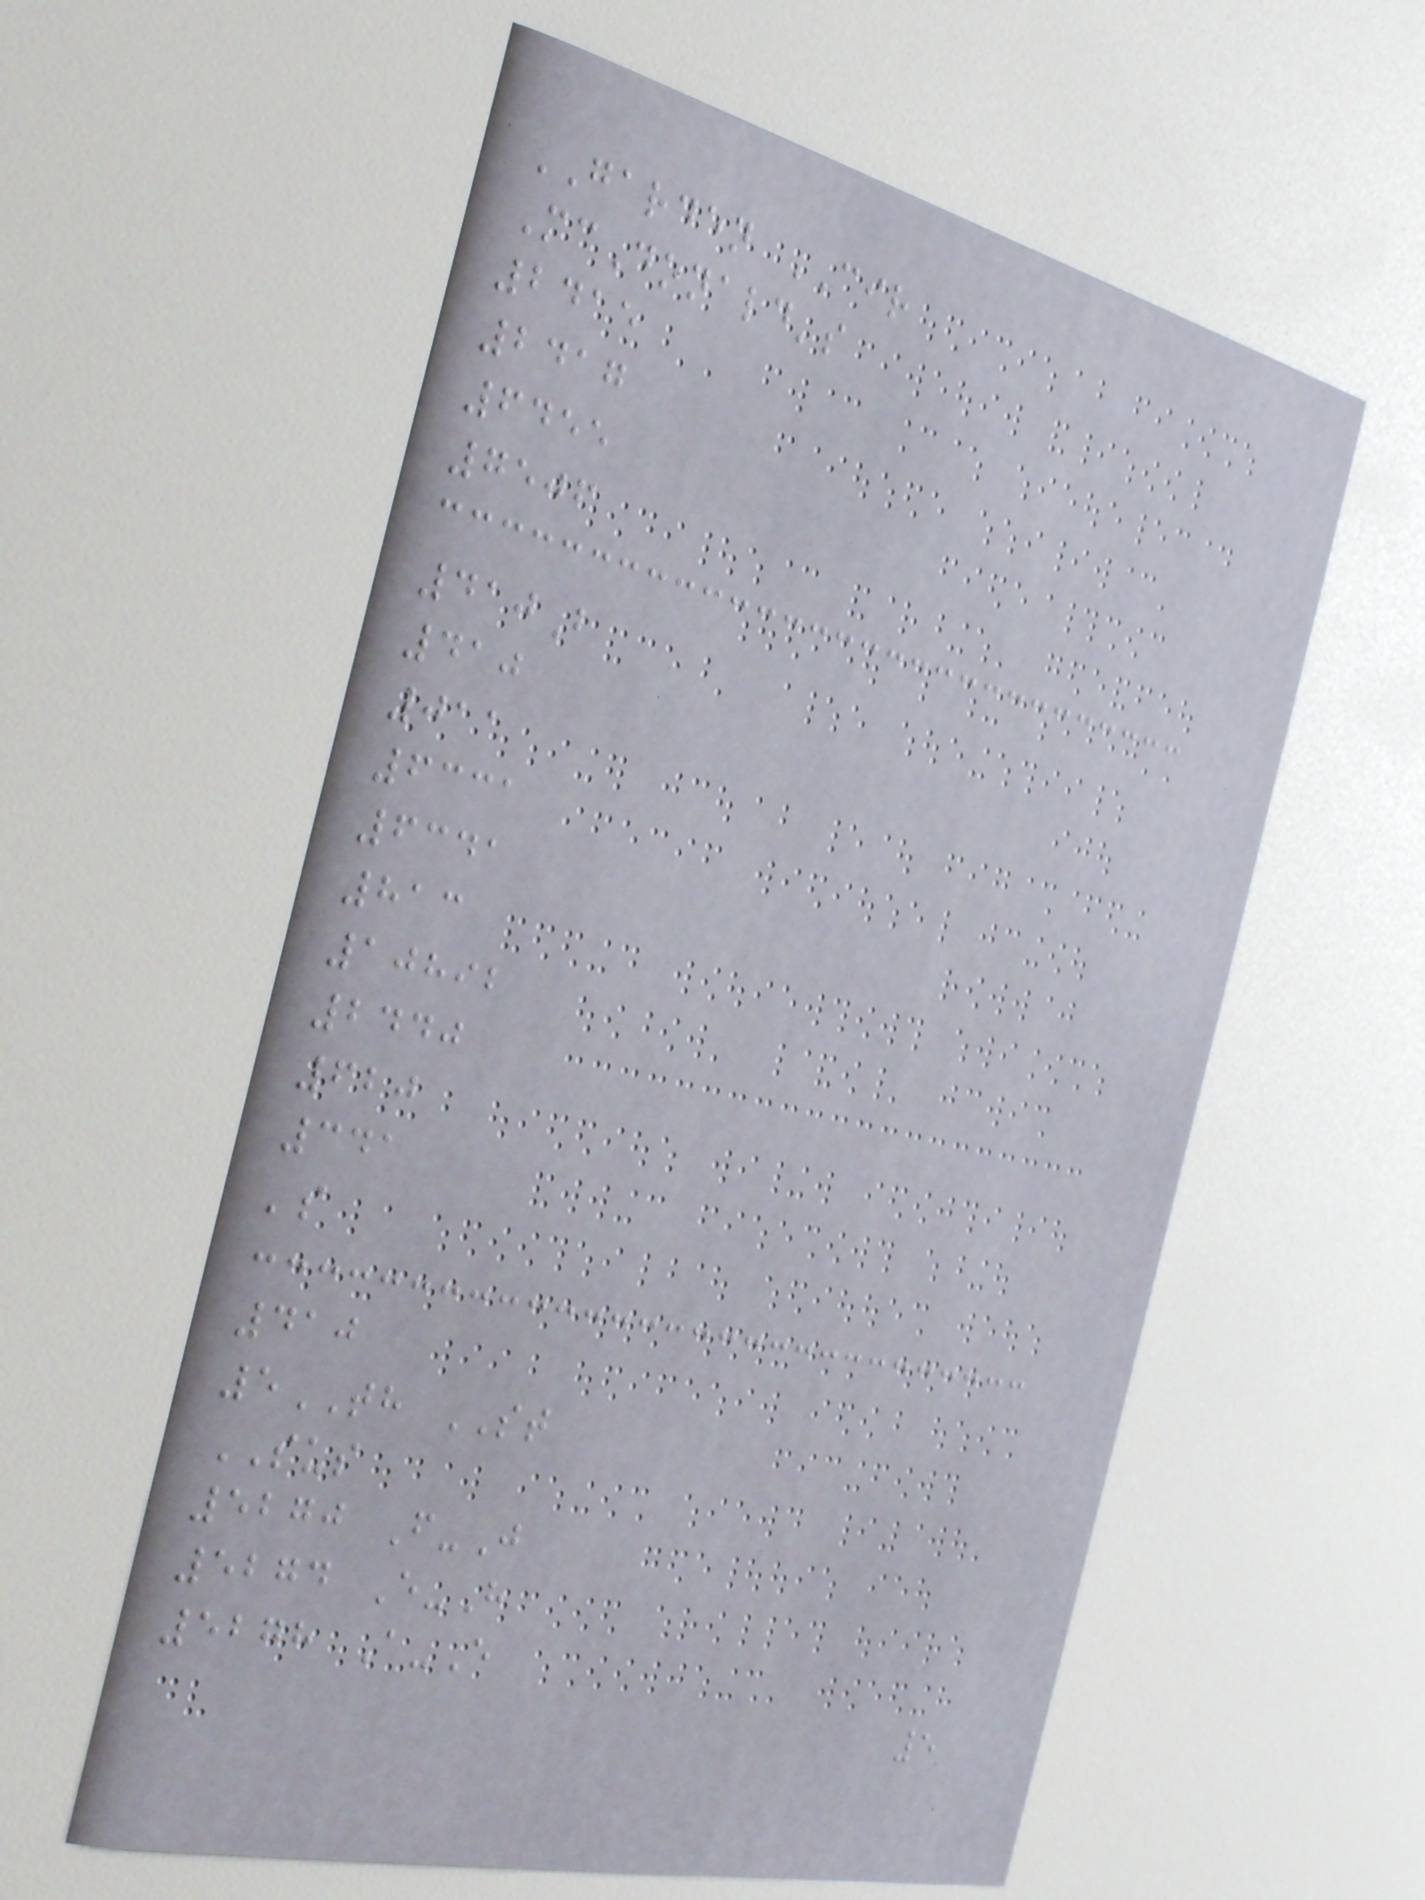GARDEN CIR
McDonald's
2415
2417
6455
7506
410B
410
011
6331
6341
813
10892
2440
620
341
's
410
5TH ST
SUS
5270 F-J
5274 E-H
5278 A-E
5
